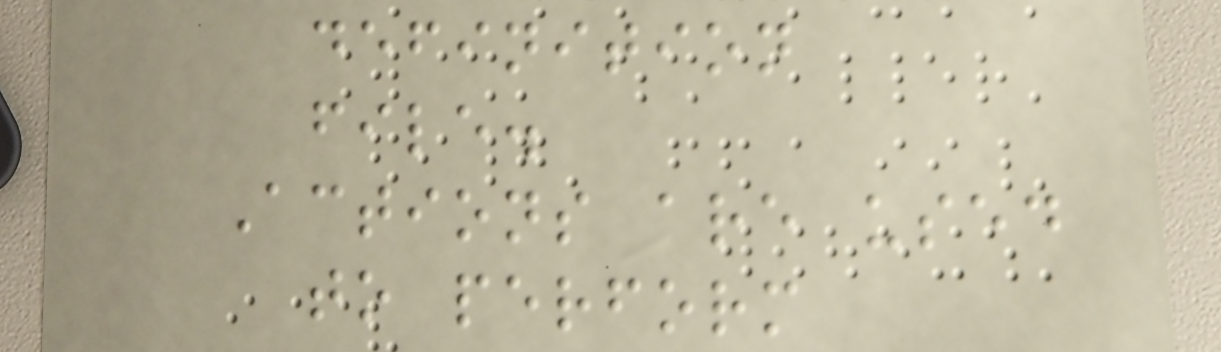definition
file.
Actions are used
to perform
